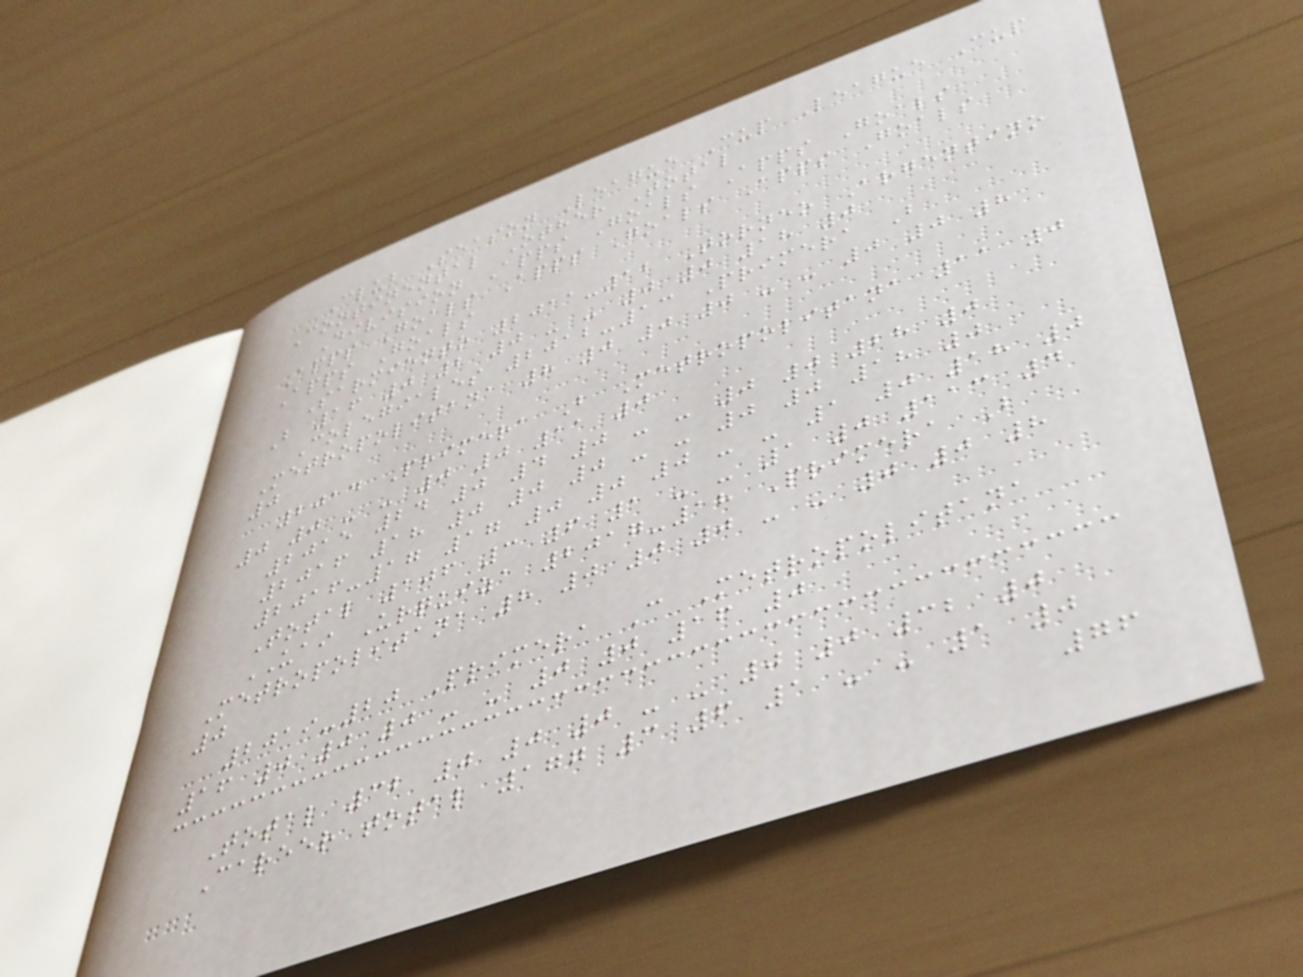Club Season League Cup League Cup
Continental Other Total
Division Apps Goals Apps Goals
Apps Goals Apps Goals Apps Goals
Apps Goals
Sarmiento 2011-12 Torneo Argentino
B 16 0 2 0 - - 0 0 18 0
Colegiales 2012-13 Primera B
Metropolitana 8 0 0 0 - - 0 0 8
0
2014 Primera B Metropolitana 11 0
0 0 - - 0 0 11 0
2015 24 0 4 0 - - 0 0 28 0
2016 18 0 0 0 - - 0 0 18 0
2016-17 17 0 0 0 - - 1 0 18 0
Total 106 3 6 1 - - 1 0 113 4
UAI Urquiza 2017-18 Primera B
Metropolitana 8 0 0 0 - - 0 0 8
0
2019-20 Primera C Metropolitana
16 0 0 0 - - 0 0 16 0
Total 32 0 0 0 - - 0 0 32 0
Career total 177 3 6 1 - - 1 0
76
